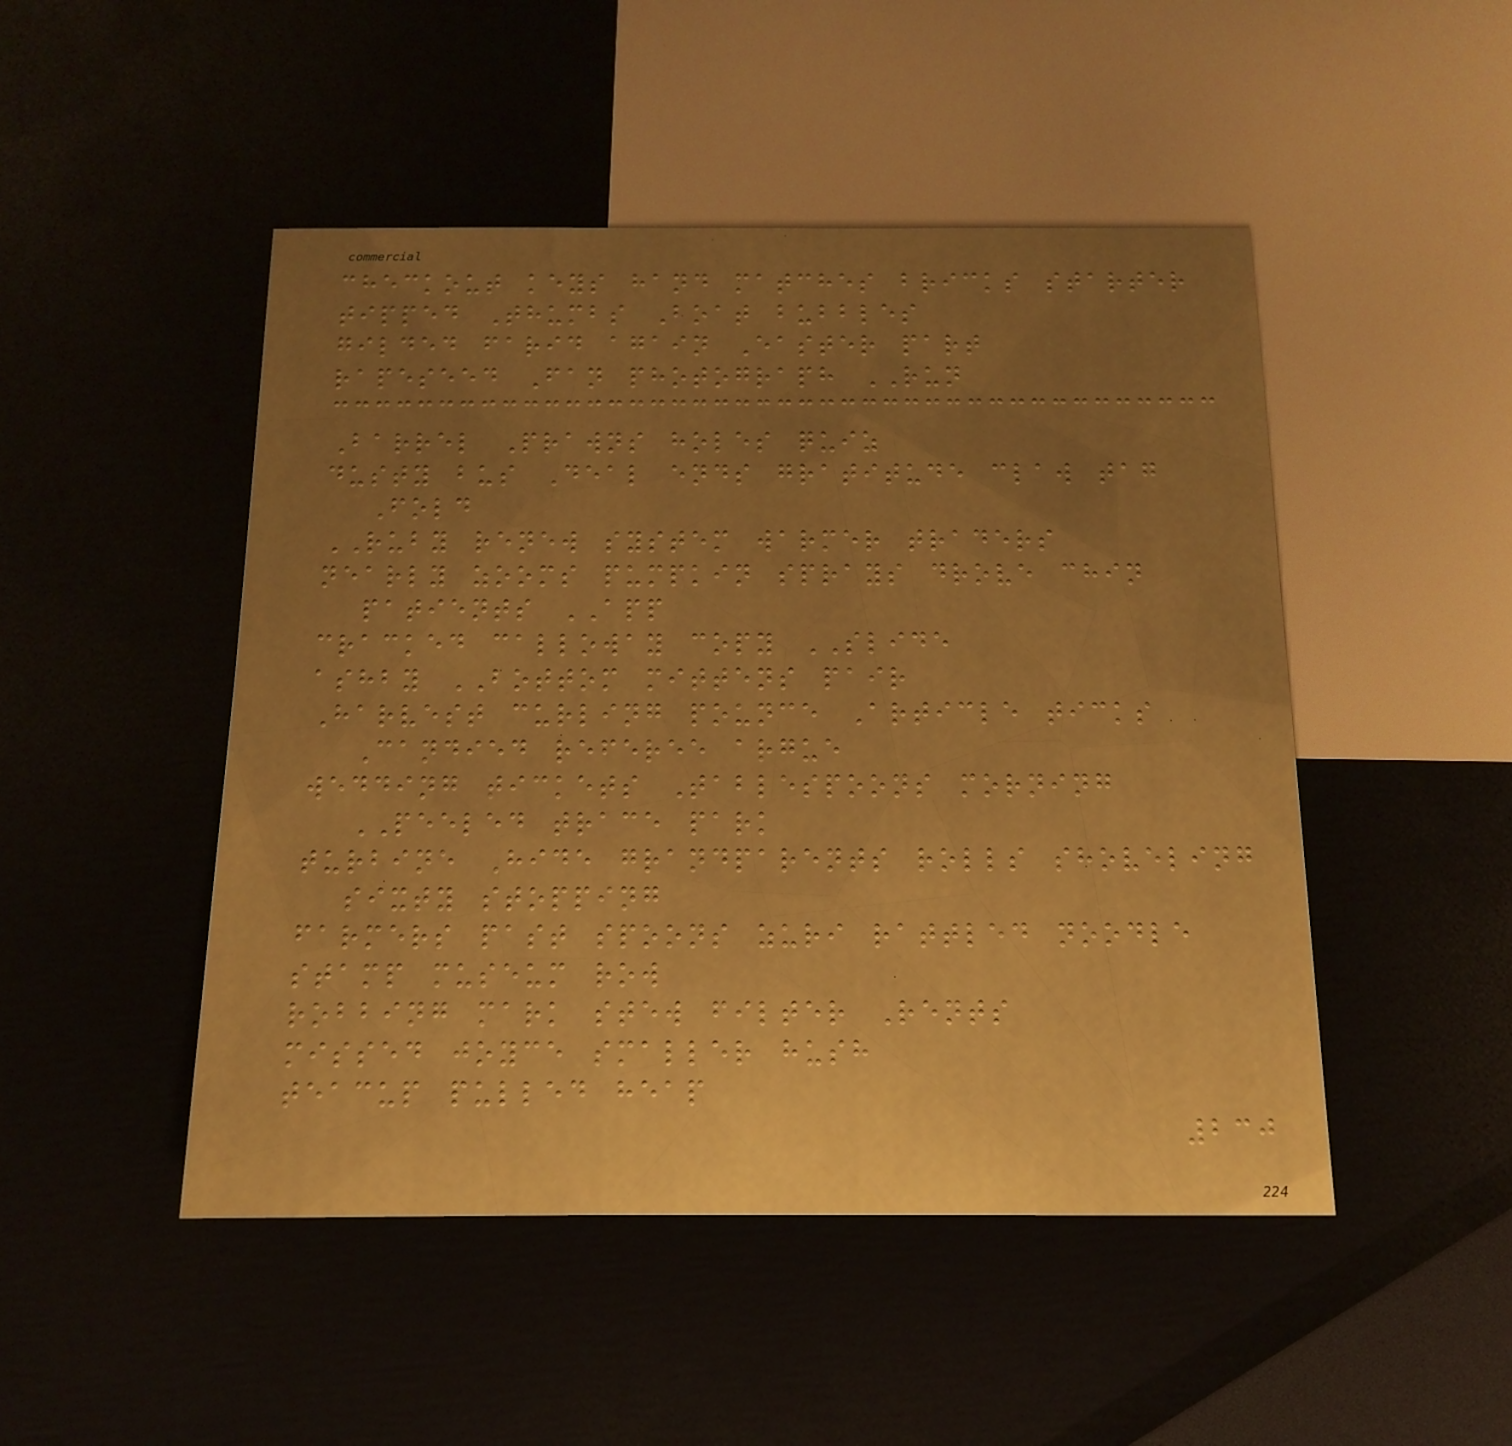checkout keys hand matches bricks starter
tipped Thumbs Boat bubbles
gilded farid again Easter part
rapeseed Fan photograph RUN
Barrel Prawns holes quiz
dusty bus Deal ends gratitude claw tag
Fold
RUBY renew system warmer traders
nearly zooms pumpkin sprays drove chin
patients APP
cracked calloway copy SLIDE
ashby BOTTOM mittens pair
Harvest curling pounce Article ticks
Candied referee argue
wedding tickets Tablespoons morning
PEELED trace park
turbine Hide grandparents rolls shoveling
sixty stopping
farmers past spoons zuri rattled noodle
stamp museum row
robbing mark stew filter Rents
missed joyce smaller hush
teacup pulled heap
230
